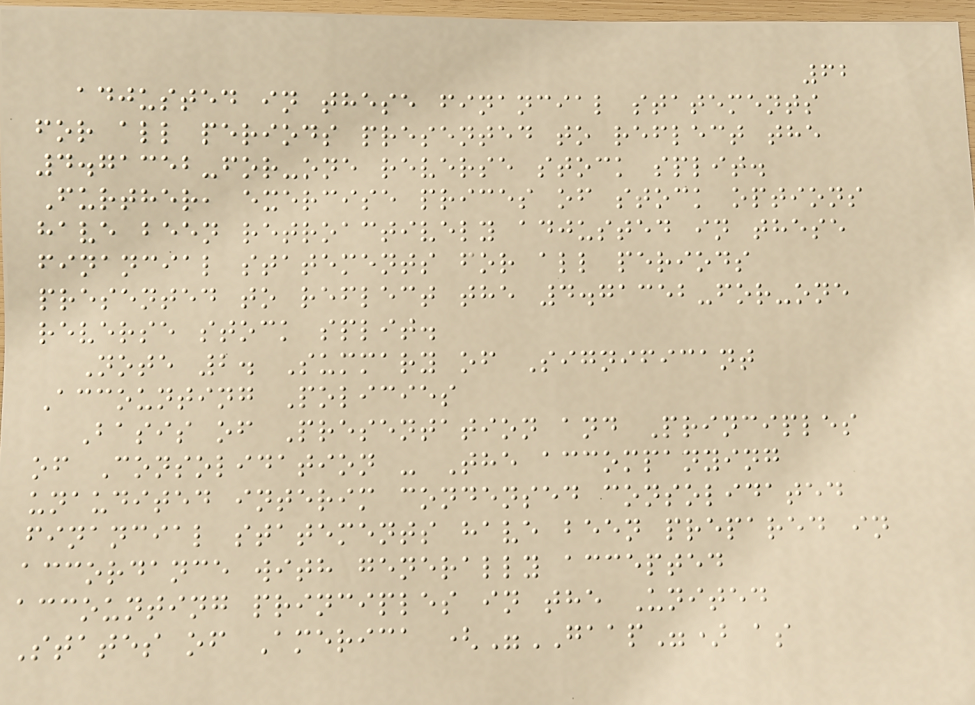62
adjusted in these financial statements
for all periods presented to reflect the
4.71352-for-one reverse stock split.
Further, exercise prices of stock options
have been retroactively adjusted in these
financial statements for all periods
presented to reflect the 4.71352-for-one
reverse stock split.
Note 2. Summary of Significant
Accounting Policies
Basis of Presentation and Principles
of Consolidation - The accompanying
unaudited interim condensed consolidated
financial statements have been prepared in
accordance with generally accepted
accounting principles in the United
States of America ("GAAP") as
